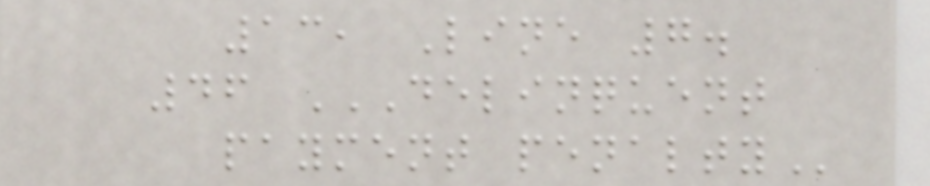13, Line 7.
46 DELINQUENT
PAYMENT PENALTY
